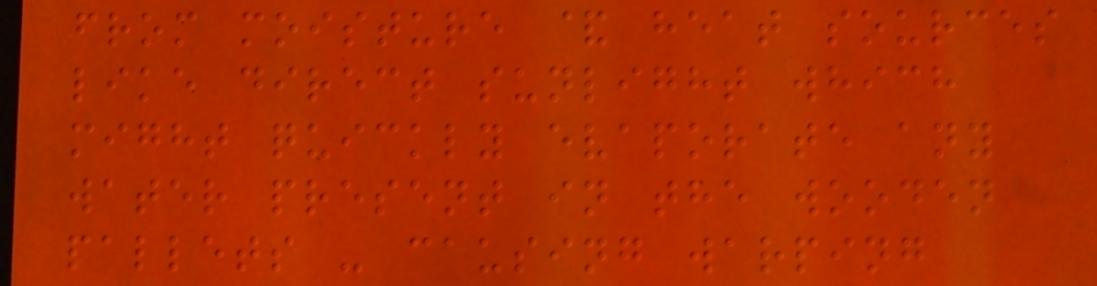from moisture & heat sources
like direct sunlight which
might quickly evaporate any
water present in the wooden
pallets - causing warping
